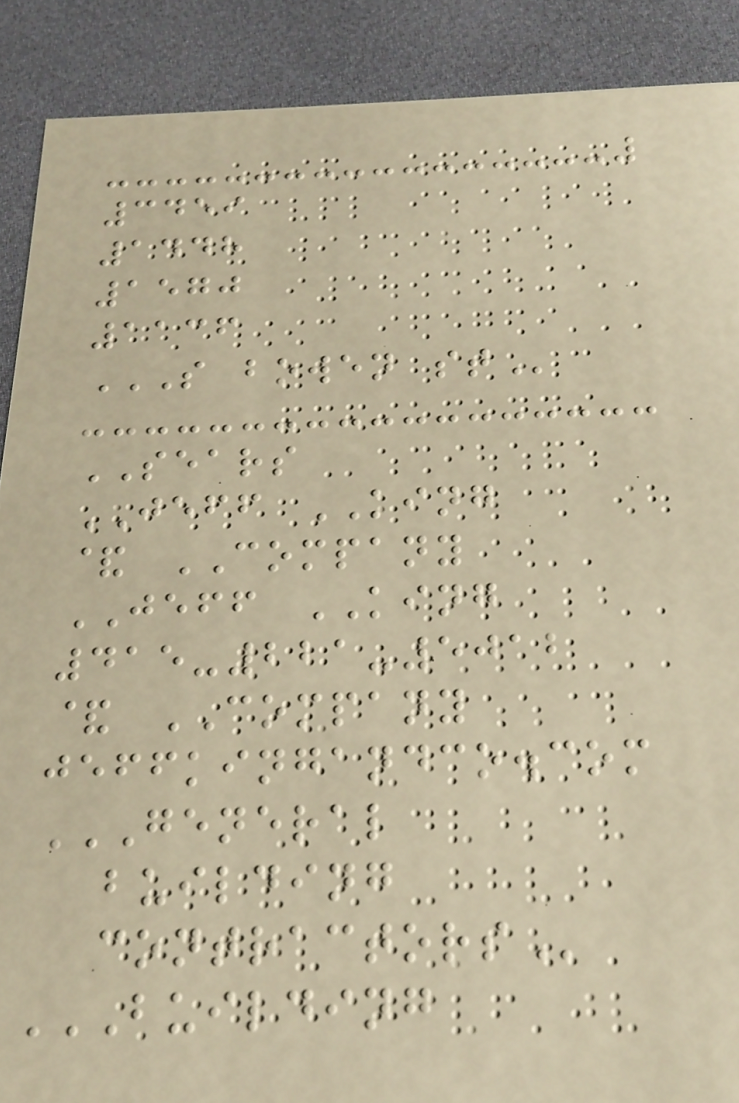3459
1448
1570
1136
S BOWEN ST
SEARS
JEFF KING
& COMPANY
JEFF KING
415-221-5012
& COMPANY
jeffkingandco.com
GENERAL
BUILDING
CONTRACTORS
BUILDING
